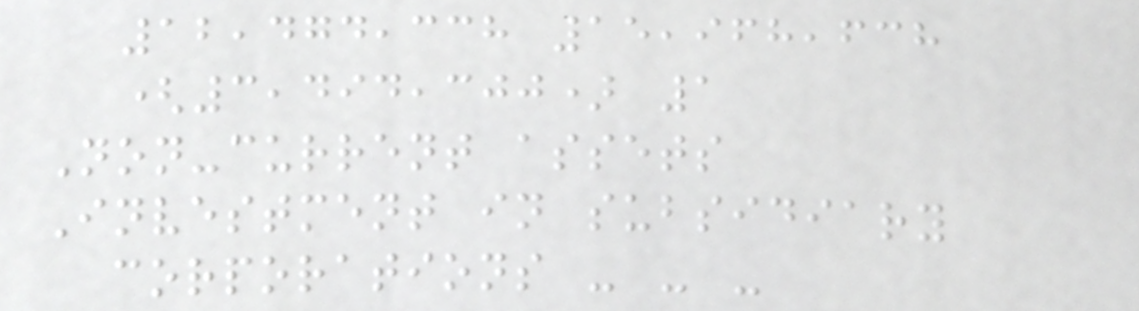12,474,338 15,968,638
(3,494,300) 1
Non-current assets
Investment in subsidiary
corporations - - -
